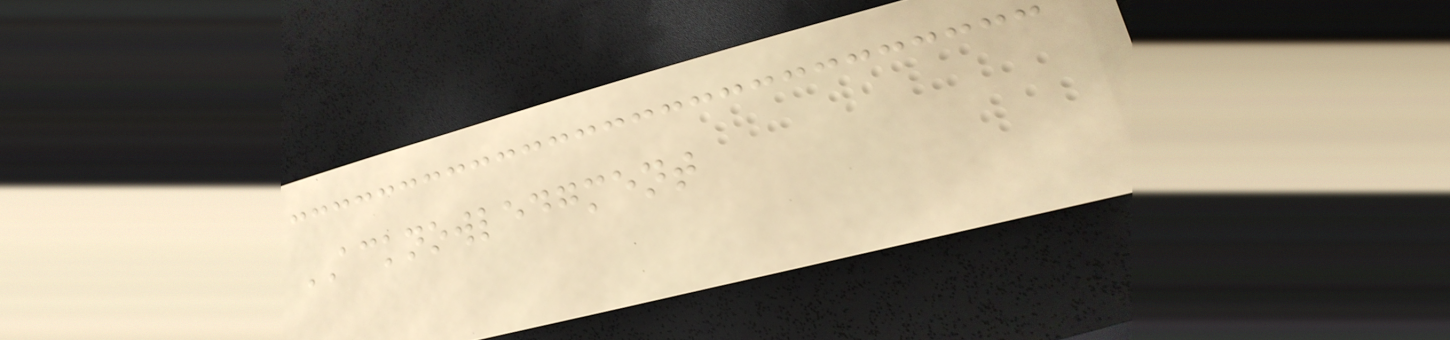ACKNOWLEDGMENT
